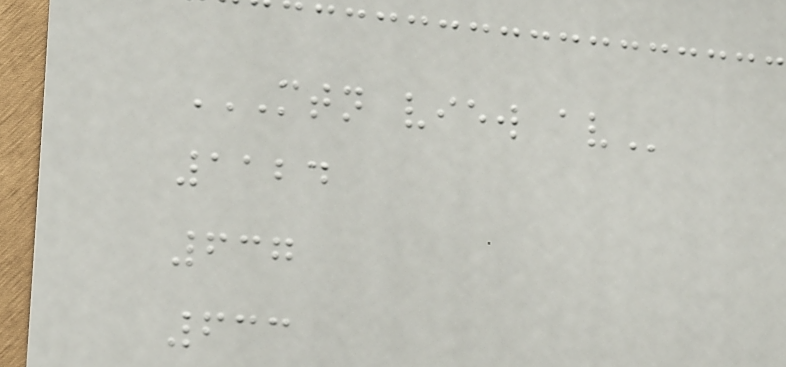MTN VIEW AV
1124
637
633
